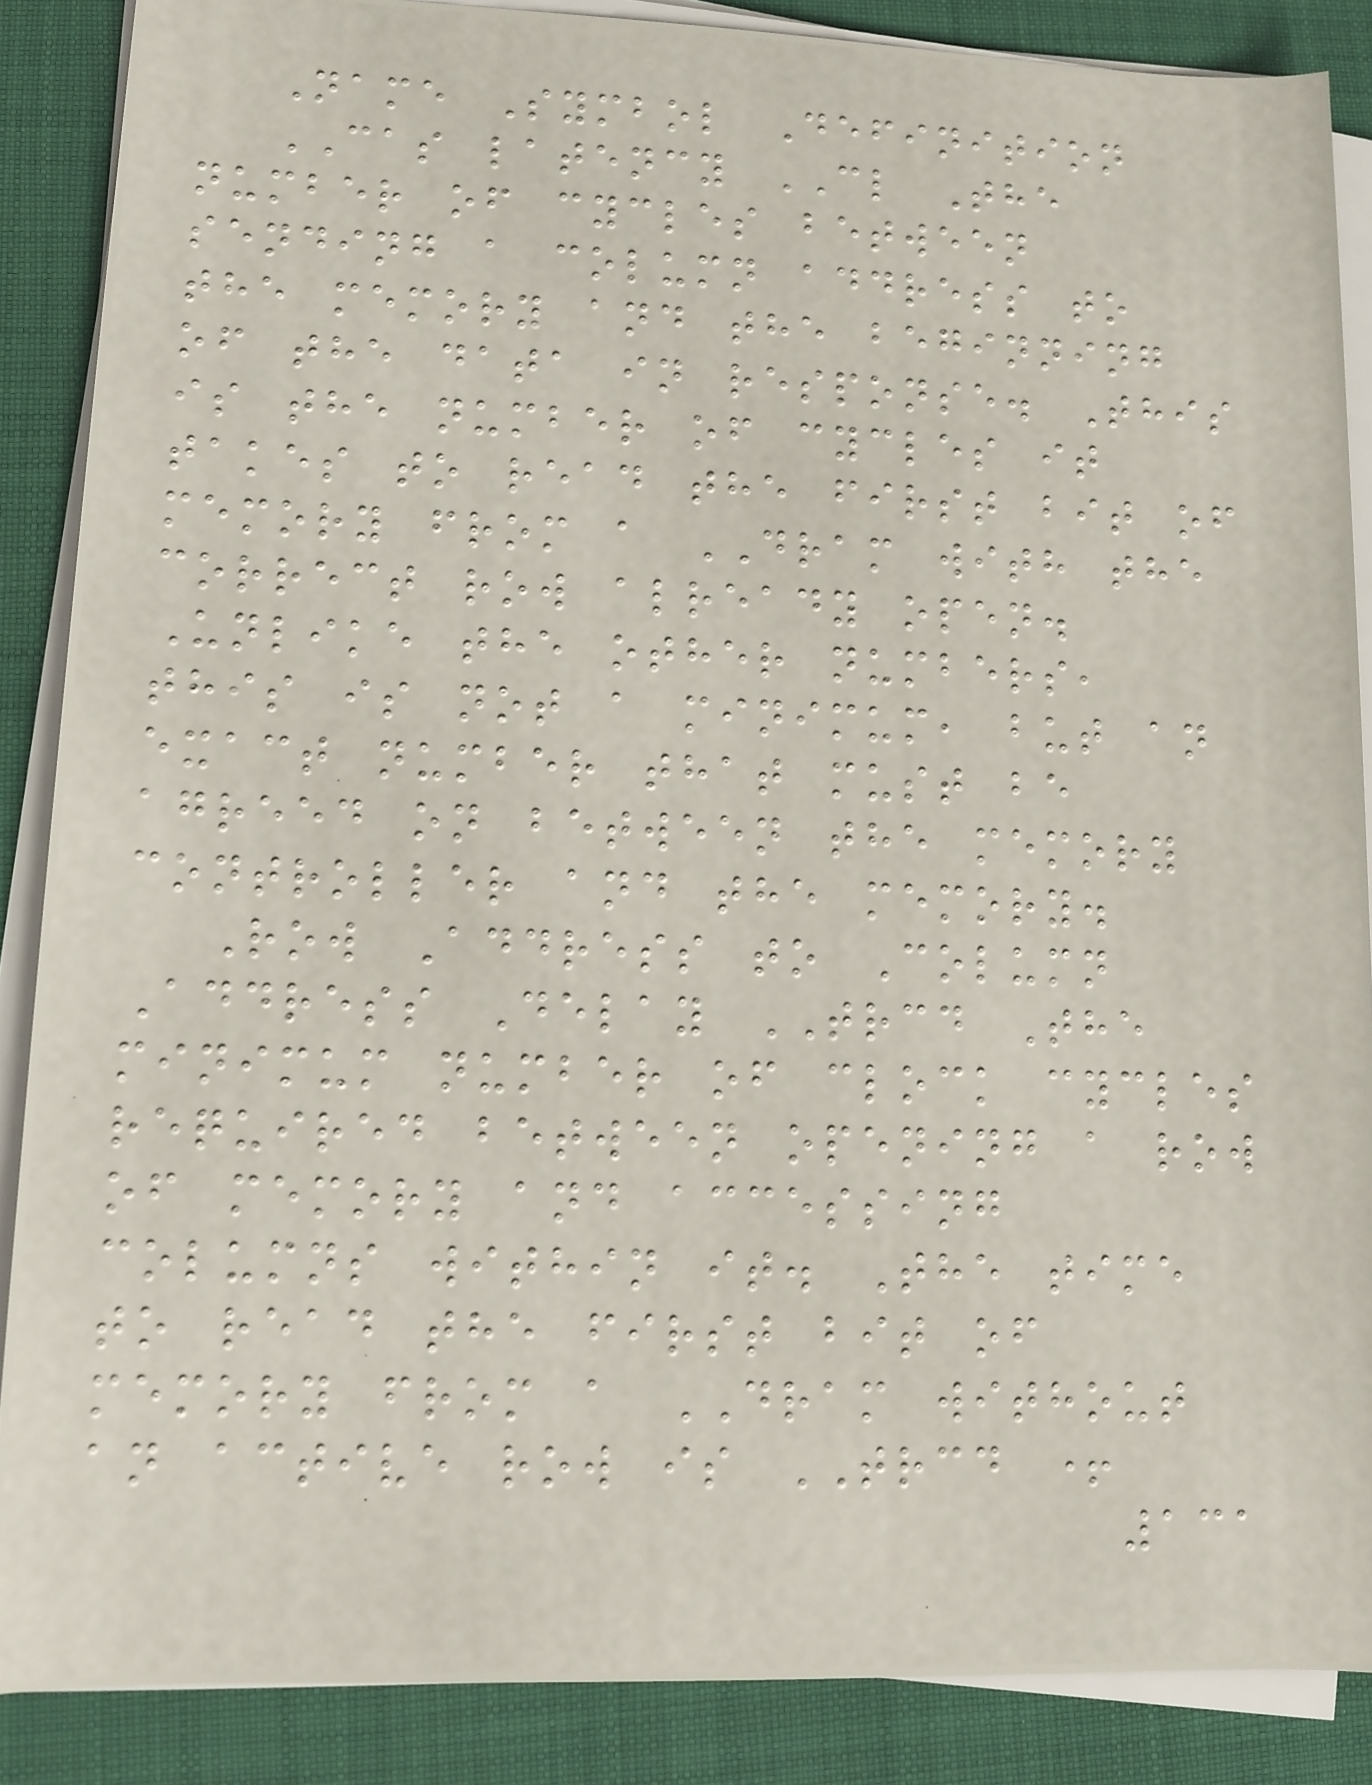Name Symbol Definition
CAS latency CL The
number of cycles between
sending a column address to
the memory and the beginning
of the data in response. This
is the number of cycles it
takes to read the first bit of
memory from a DRAM with the
correct row already open.
Unlike the other numbers,
this is not a minimum, but an
exact number that must be
agreed on between the memory
controller and the memory.
Row Address to Column
Address Delay TRCD The
minimum number of clock cycles
required between opening a row
of memory and accessing
columns within it. The time
to read the first bit of
memory from a DRAM without
an active row is TRCD +
131
